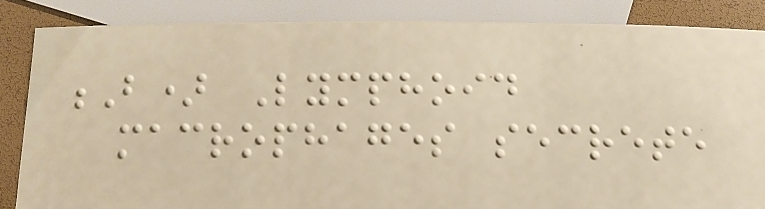B) Lymphoid
macrophages secrete
